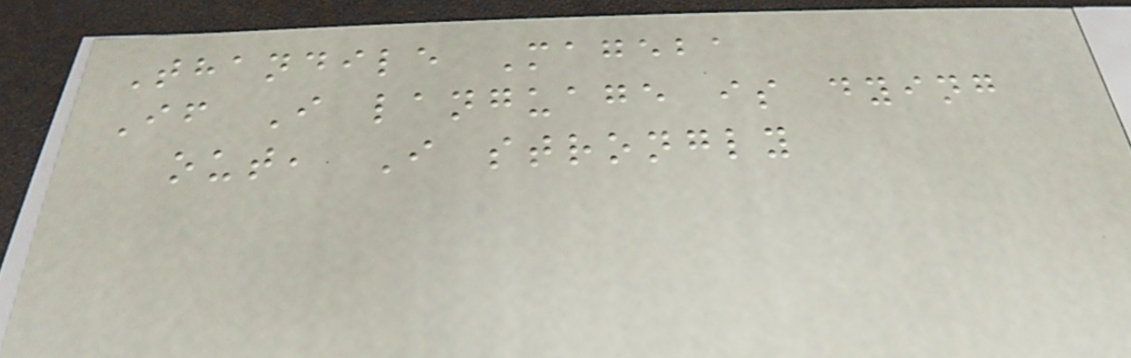Thandile Mageba
If I language is dying
out, I strongly
